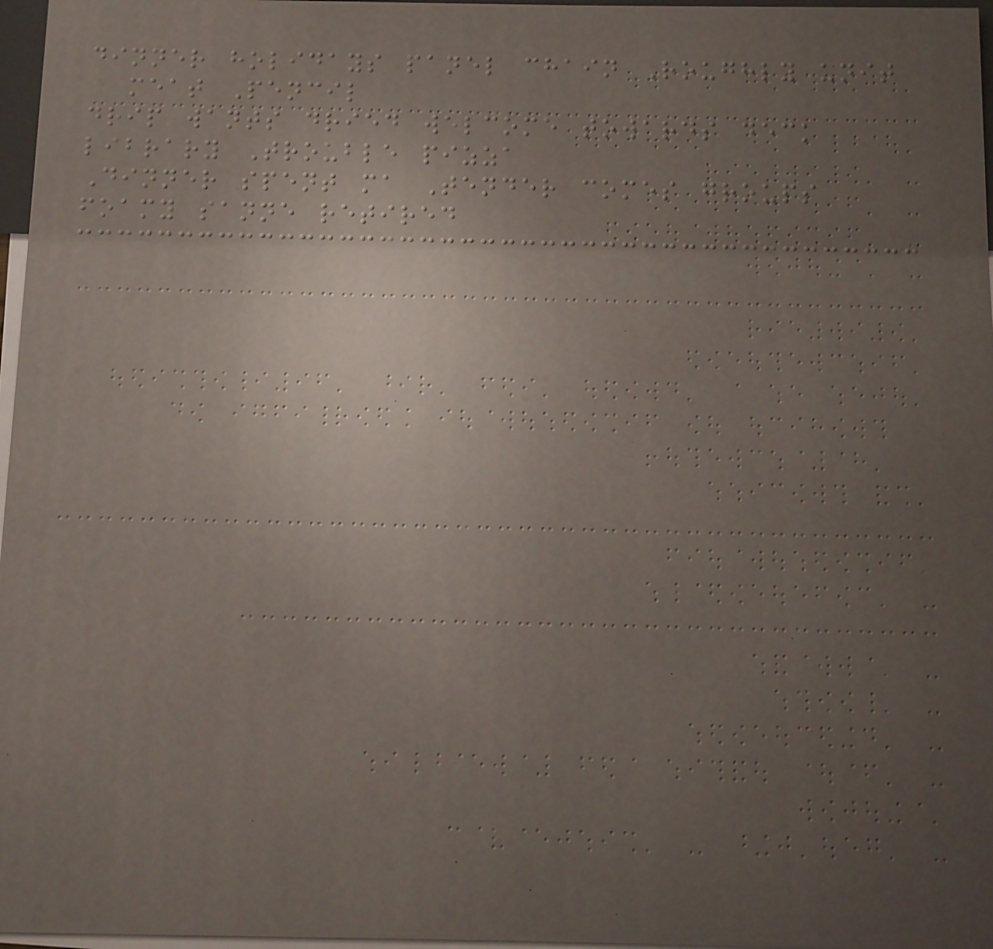dinner holidays panel chain Roughly unit
meat Pencil
drip wants dried welcome towards deck
library Trouble pizza
Dinner spent ma Tender comes groups
foamy sanne retired
